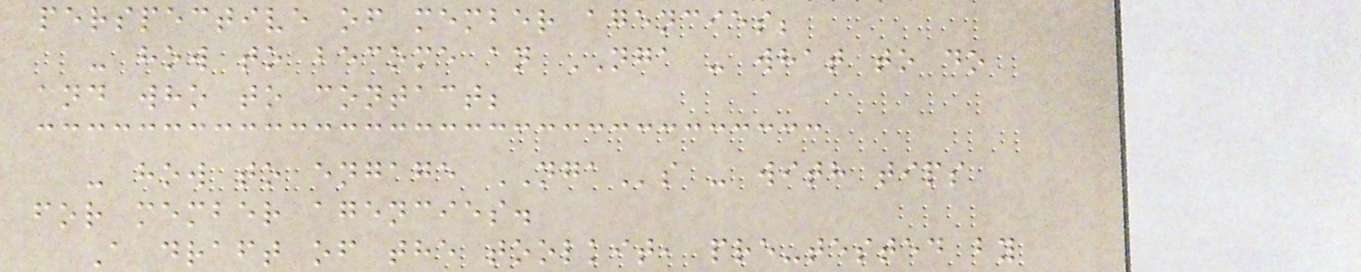perspective of member agencies;
- how to become an NGA - what to do
and who to contact;
- how to engage NGAs - with tips
for member agencies.
A draft of the toolkit, pre-tested by
